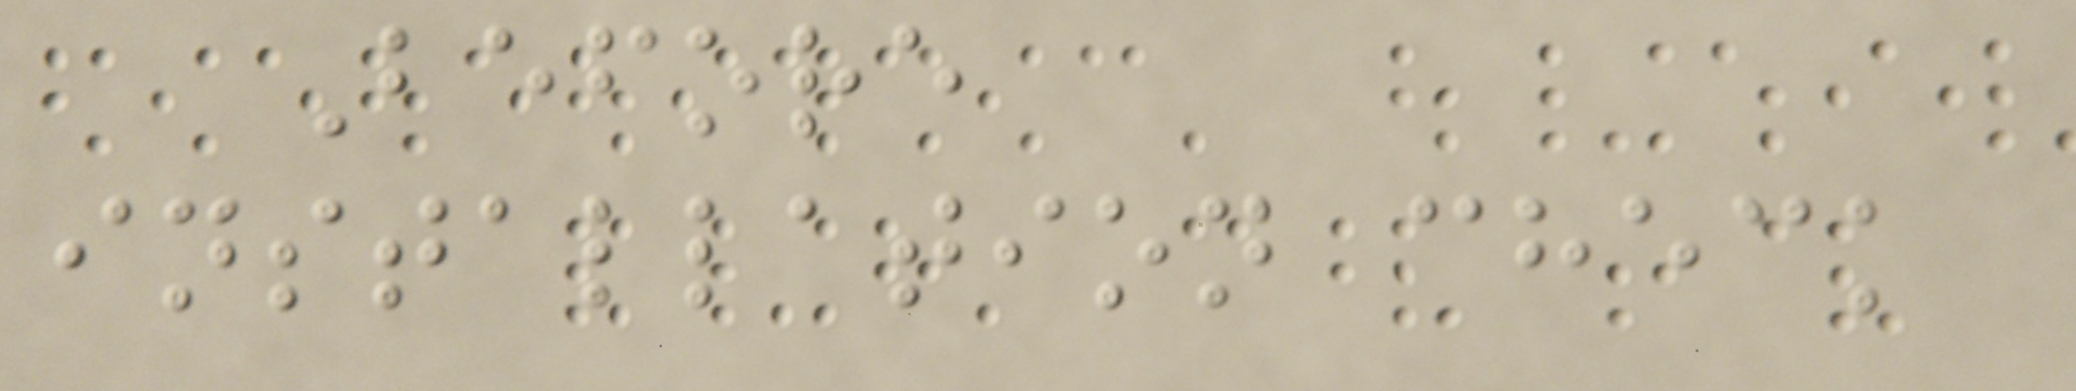Before
installation check
